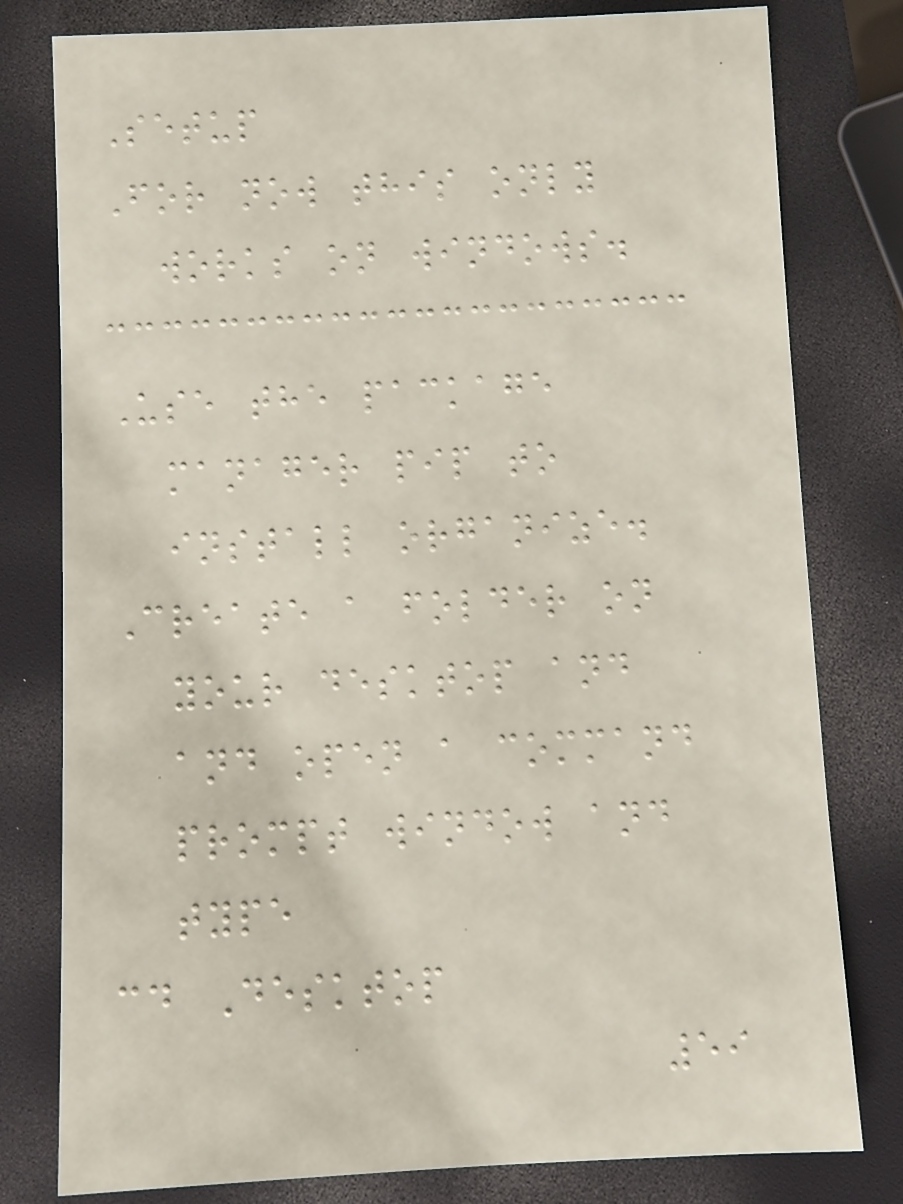Setup
For now this only
works on windows.
Use the package
manager pip to
install organize.
Create a folder on
your desktop and
and open a command
prompt window and
type
cd Desktop
59
